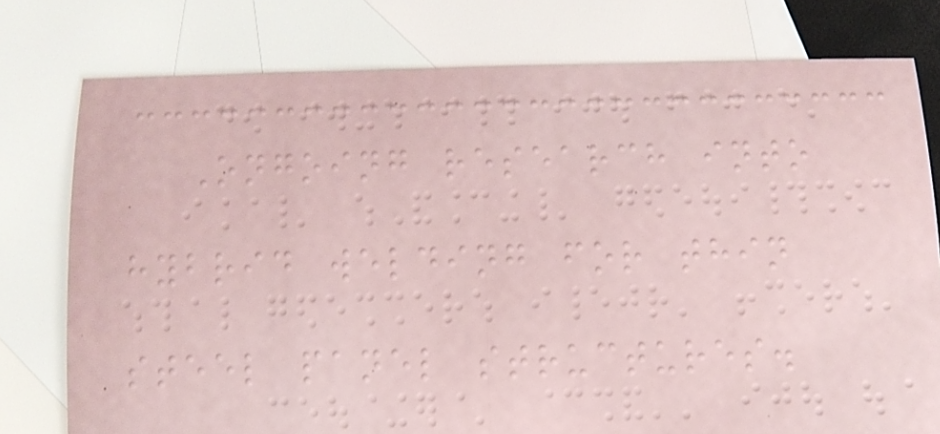Ongoing research into
hybrid welding for thin
steel panel structures.
